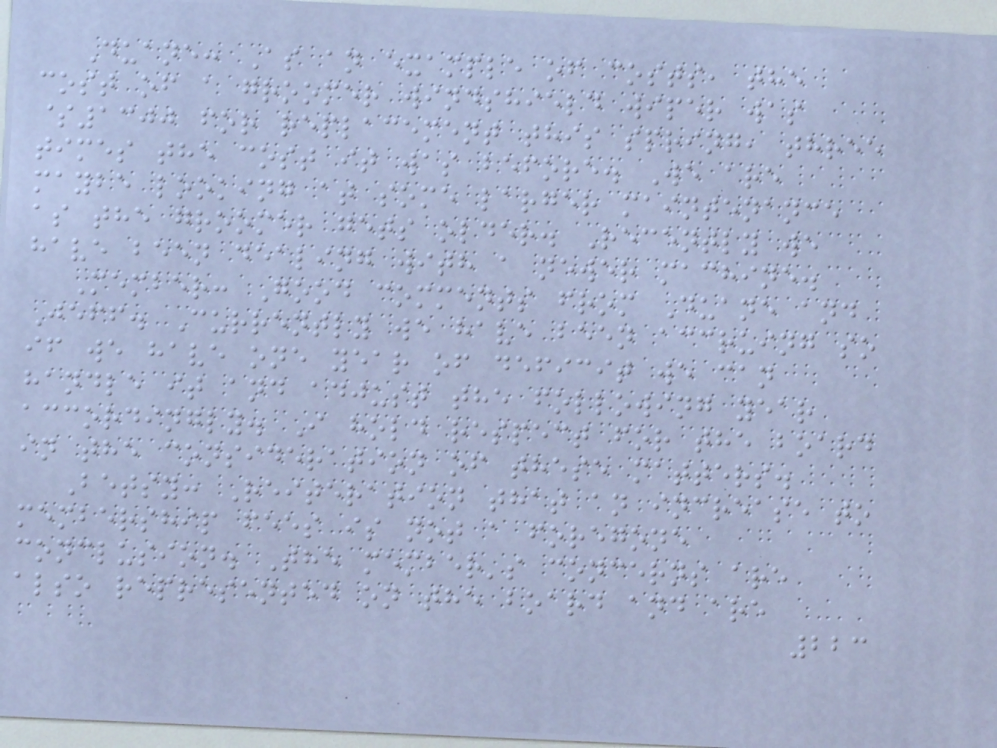Duane: As an example of costs, the
cost of a groomer windshield wiper was
$1300 for replacement this spring, three
times the cost it was before. We are
maybe looking at some larger maintenance
as the groomer gets older. Recently we
have been dealing with a newer machine.
Member: Good comments from Duane and
Jeff. Currently we have been accruing so
if we have one year of deficit we can
handle it and adjust the following year
accordingly. I hold respect for the board
in the consideration of these matters.
Betsy: Reiteration that an increase to
membership fees is not a foregone
conclusion. The member's concerns are
also represented on the board and are
223
